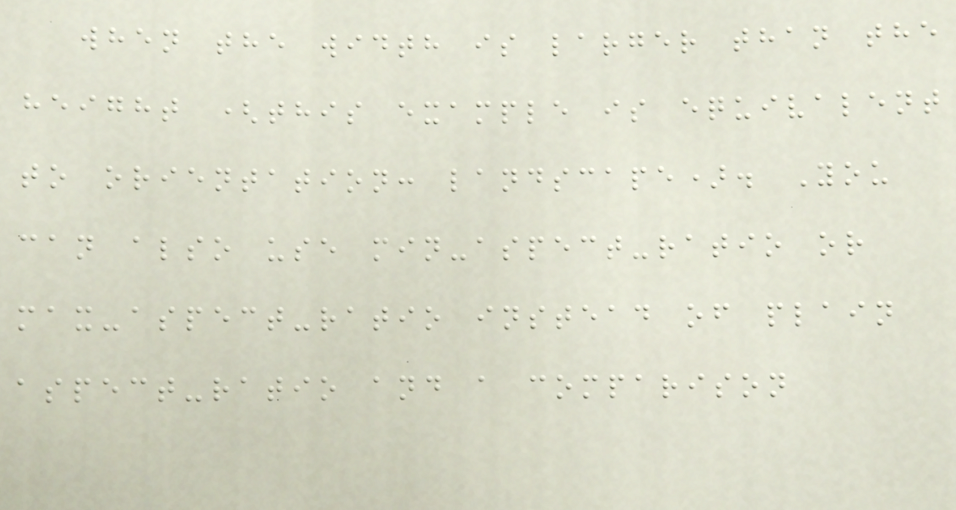when the width is larger than the
height (this example is equivalent
to orientation: landscape). You
can also use min-aspect-ratio or
max-aspect-ratio instead of plain
aspect-ratio and a comparison
